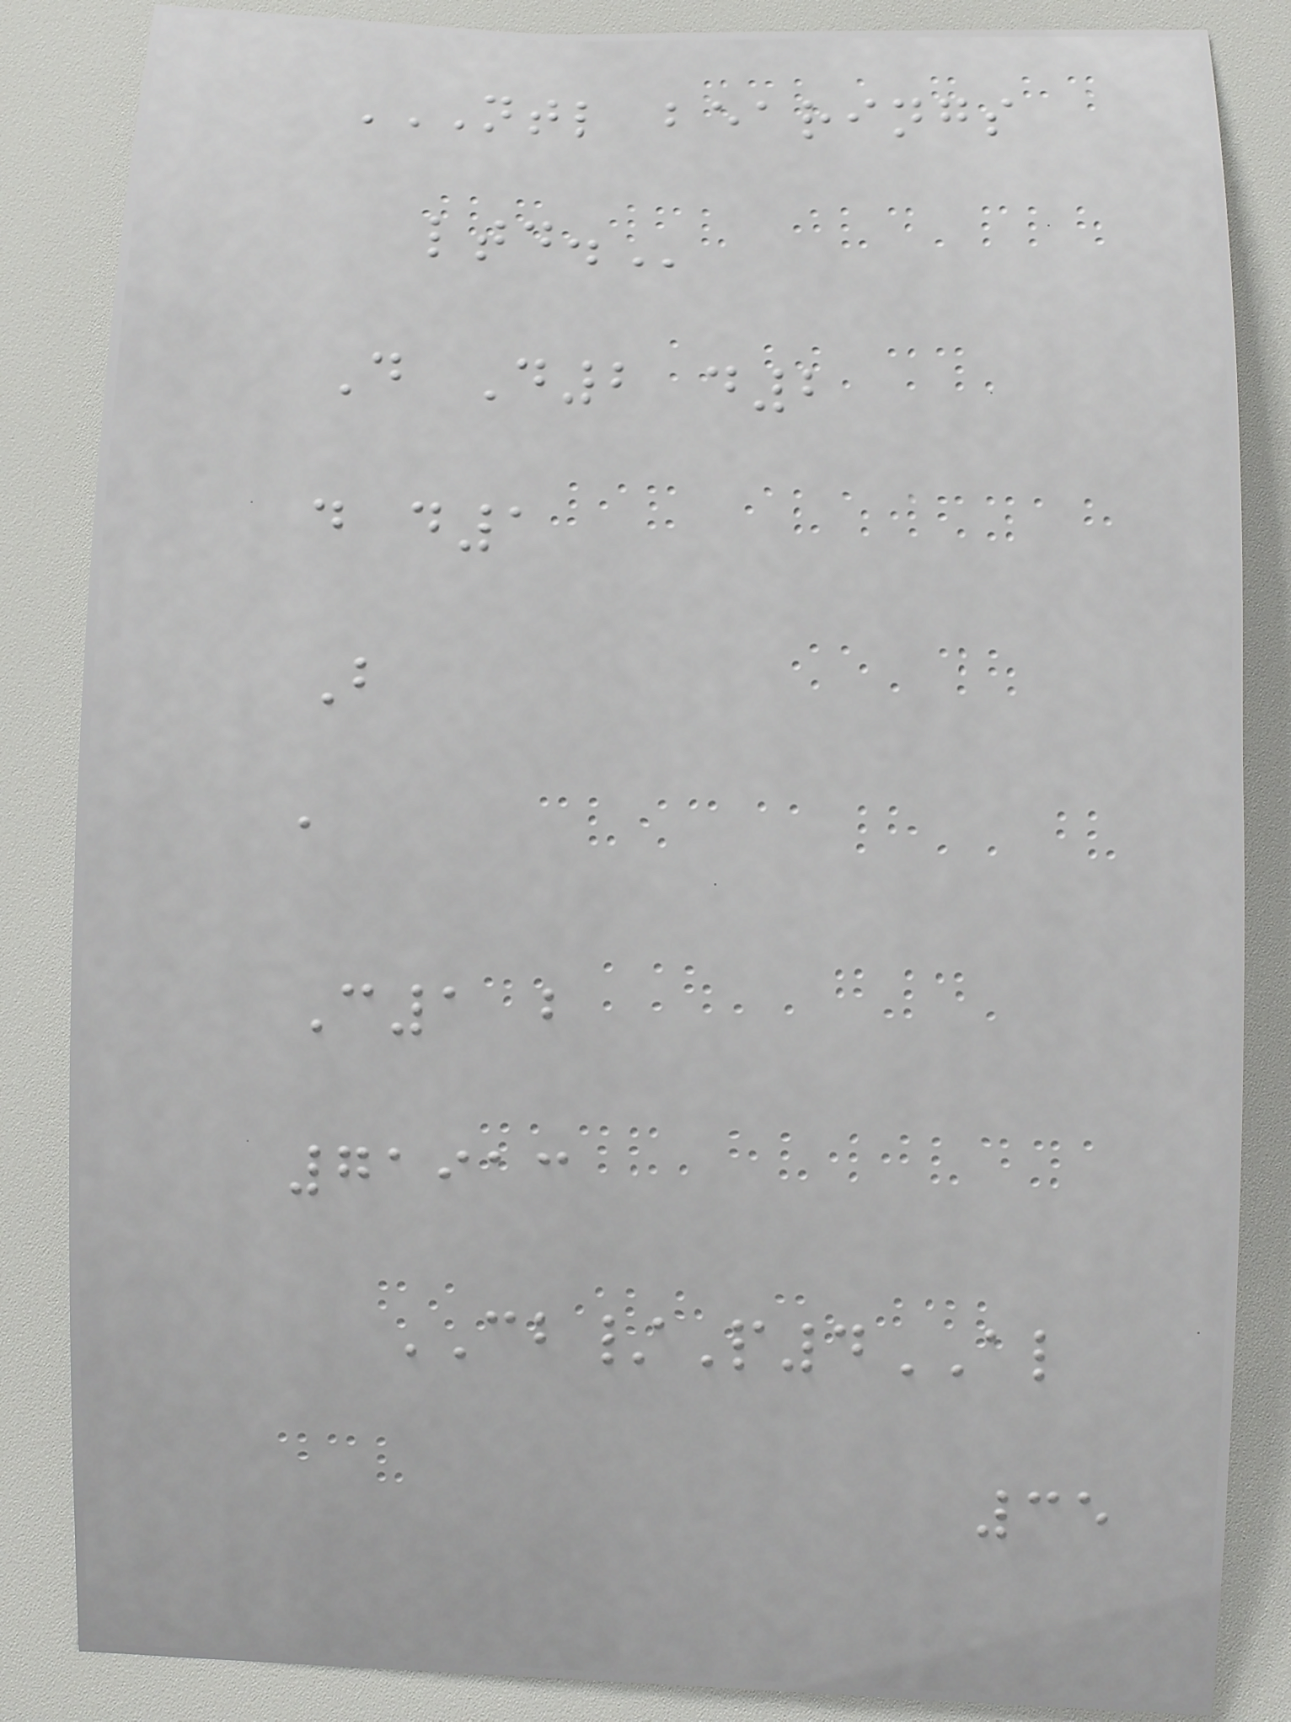NTL BEARINGS
LTD.
D D2 d2
d d1
B
a
C1 b
71913
CB/P4AL
35
